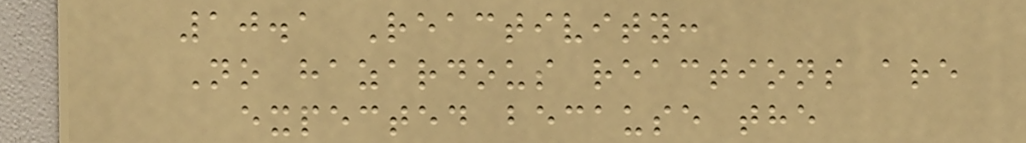10.1 Reactivity:
No hazardous reactions are
expected because the
